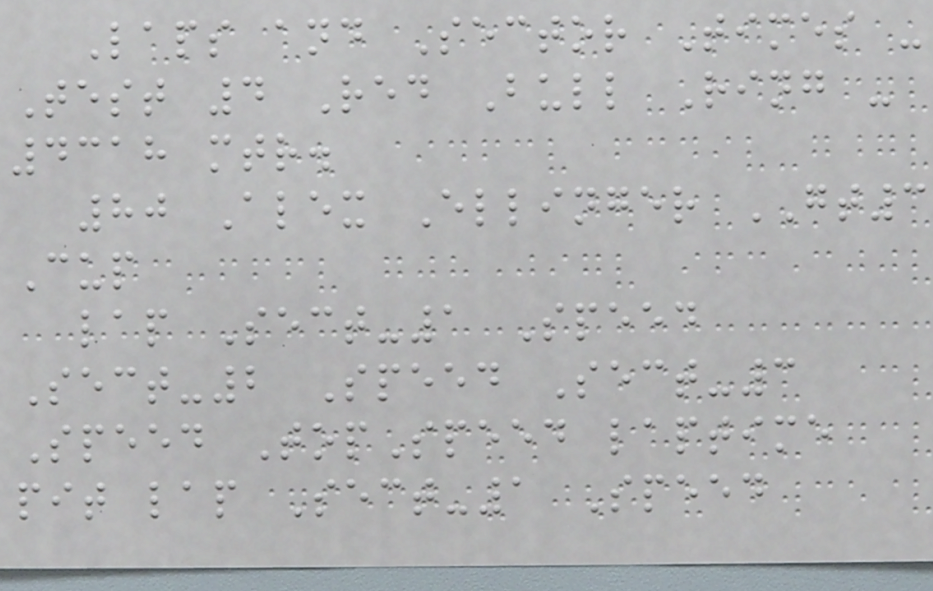Laps and Sector Times -
Test 4 Red Bull Ring -
4318 mtr.
80 Alex Ellinger GT3
Cup
lap Sect-1 Speed
Sect-2 Speed Sect-3
Speed TopSpeed laptime
pit lap Sect-1 Speed
